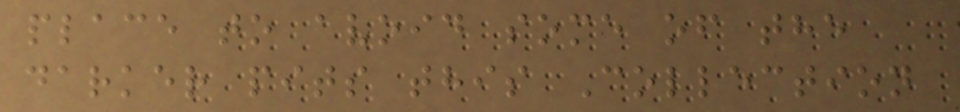place to avoid some of the
darker pits this Collection
